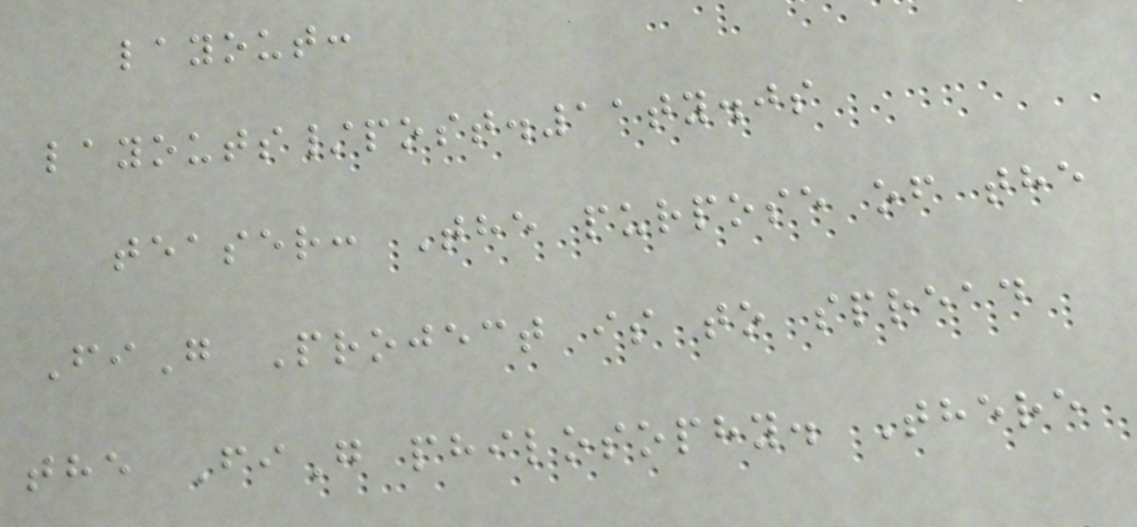layout:
layouts/post.11ty.js
teaser: The purpose of the
FiG Project is to spread
the FiG philosophy. There
